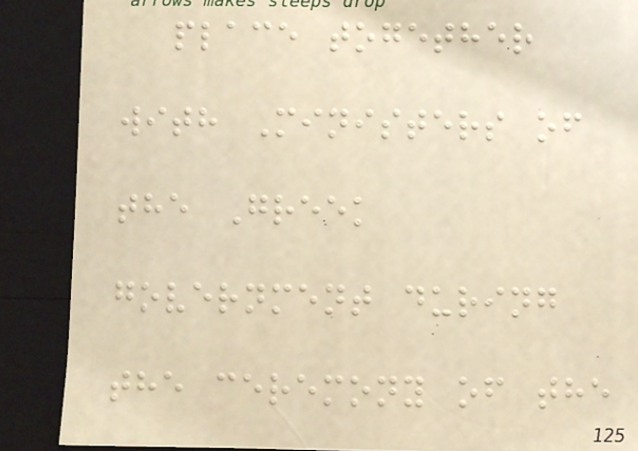place together
with Ministers of
the Greek
government during
the ceremony of the
